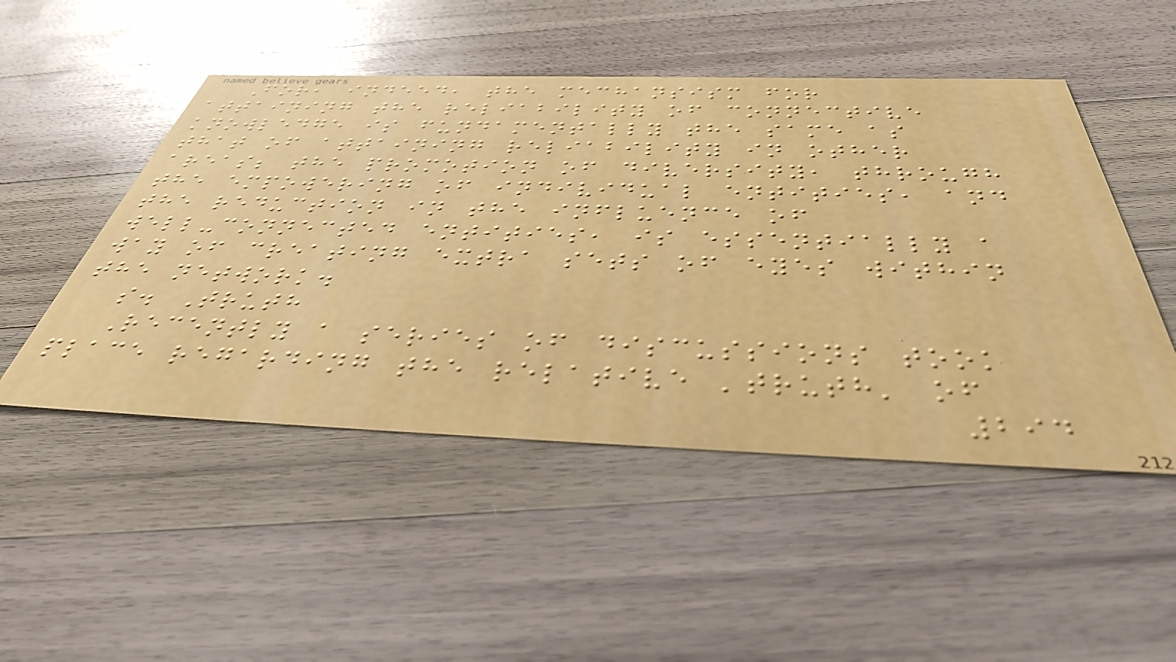For, indeed, the mechansism for
attaining the reliability of connective
knowledge is fundamentally the same as
that of attaining reliability in other
areas; the promotion of diversity, through
the empowering of individual entities, and
the reduction in the influence of
well-connected entities, is essentially a
way of creating extra sets of eyes within
the network.
s. Truth
Recently a series of discussions took
place regarding the relative 'truth' of
294
